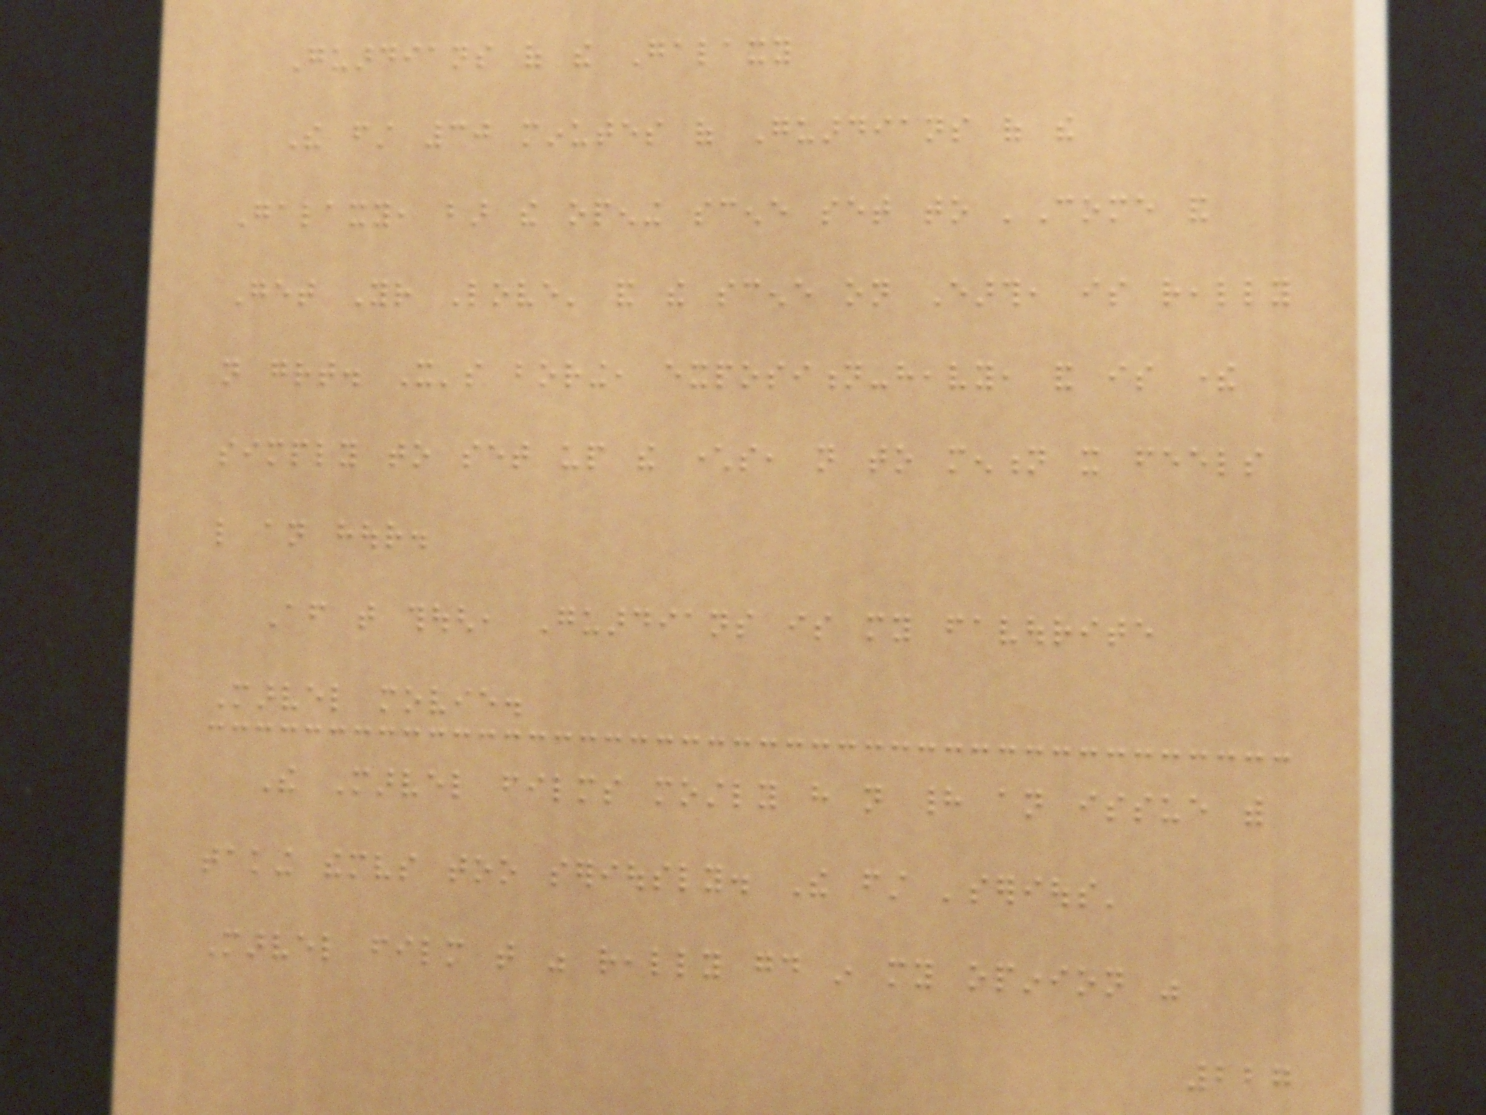Guardians of the Galaxy
The first 30 minutes of Guardians of the
Galaxy, bar the opening scene set to 'Come and
Get Your Love' and the scene on Earth, is really
not great. It's boring, exposition-heavy, and is there
simply to set up the characters, not to mention it feels
like an hour.
After that though, Guardians is my favourite
Marvel movie.
The Marvel films mostly have not had an issue with
taking themselves too seriously. The first 'serious'
Marvel film that was really good in my opinion was
227
